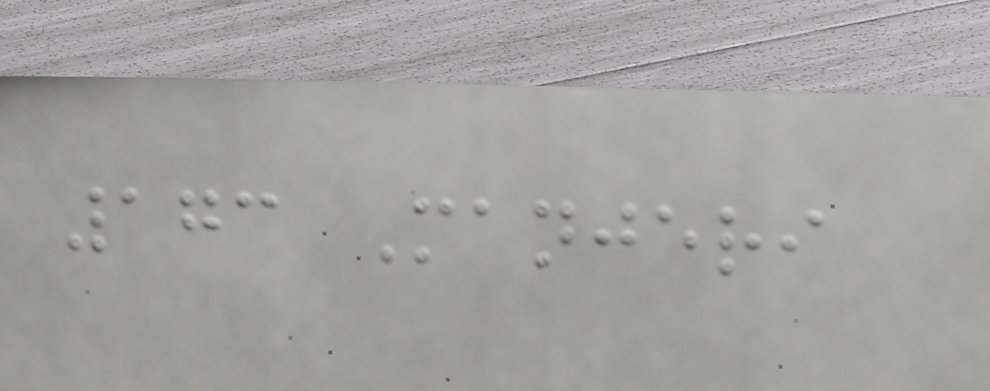173 Manjeri
